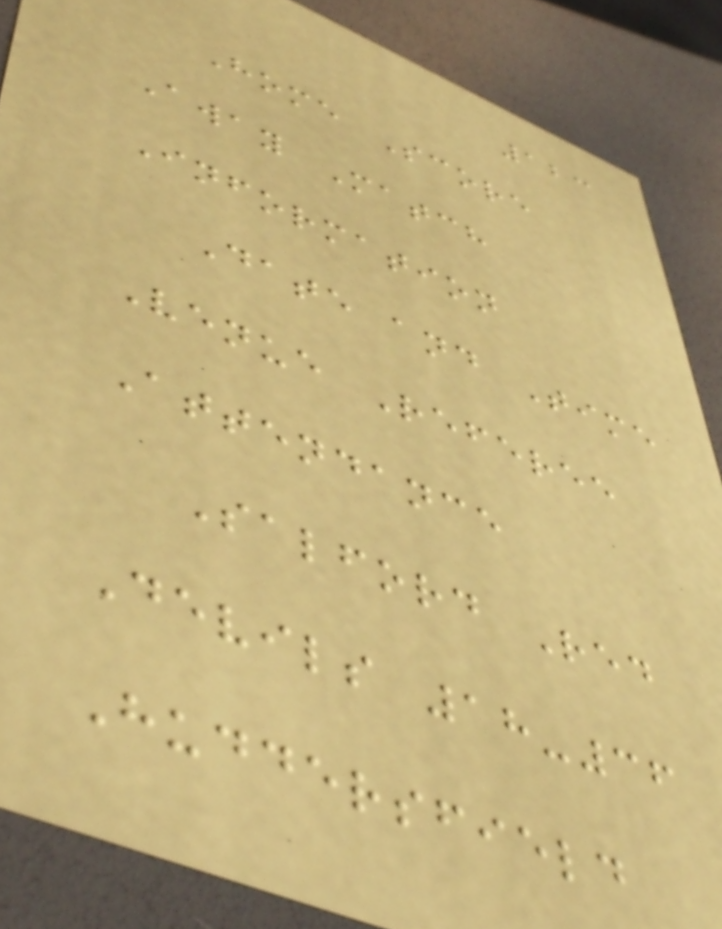123
Home Score
Away Match
Information
Date and Time
Venue Referee
Attendance
Salford Red
Devils 18-36
Huddersfield
